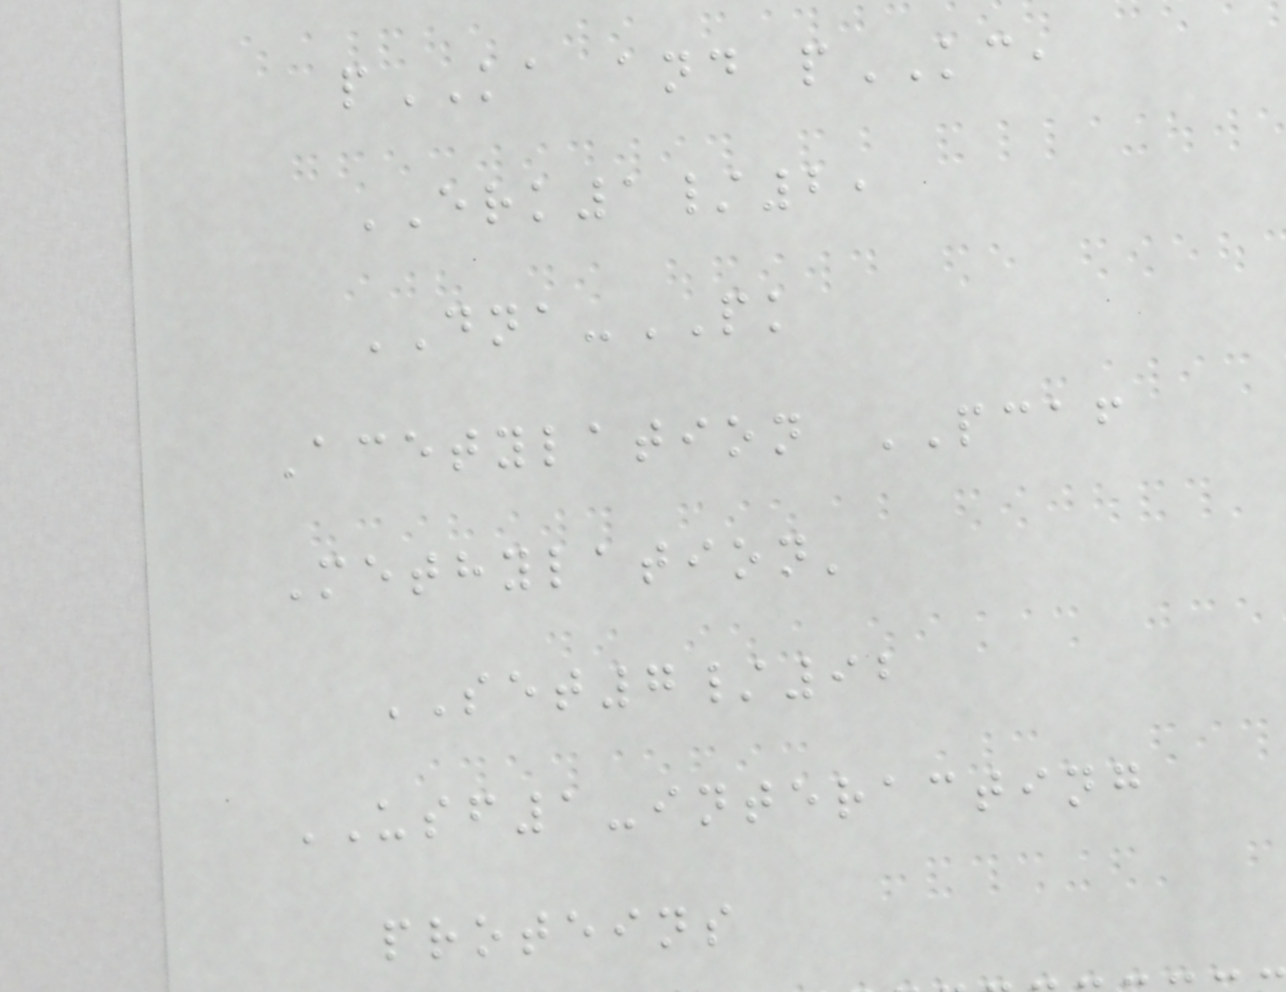pKA and pKC,
ERK1/2,
DNA-PK
Acetylation PCAF
Methylation'
SET7/92
USF1-interacting
proteins
